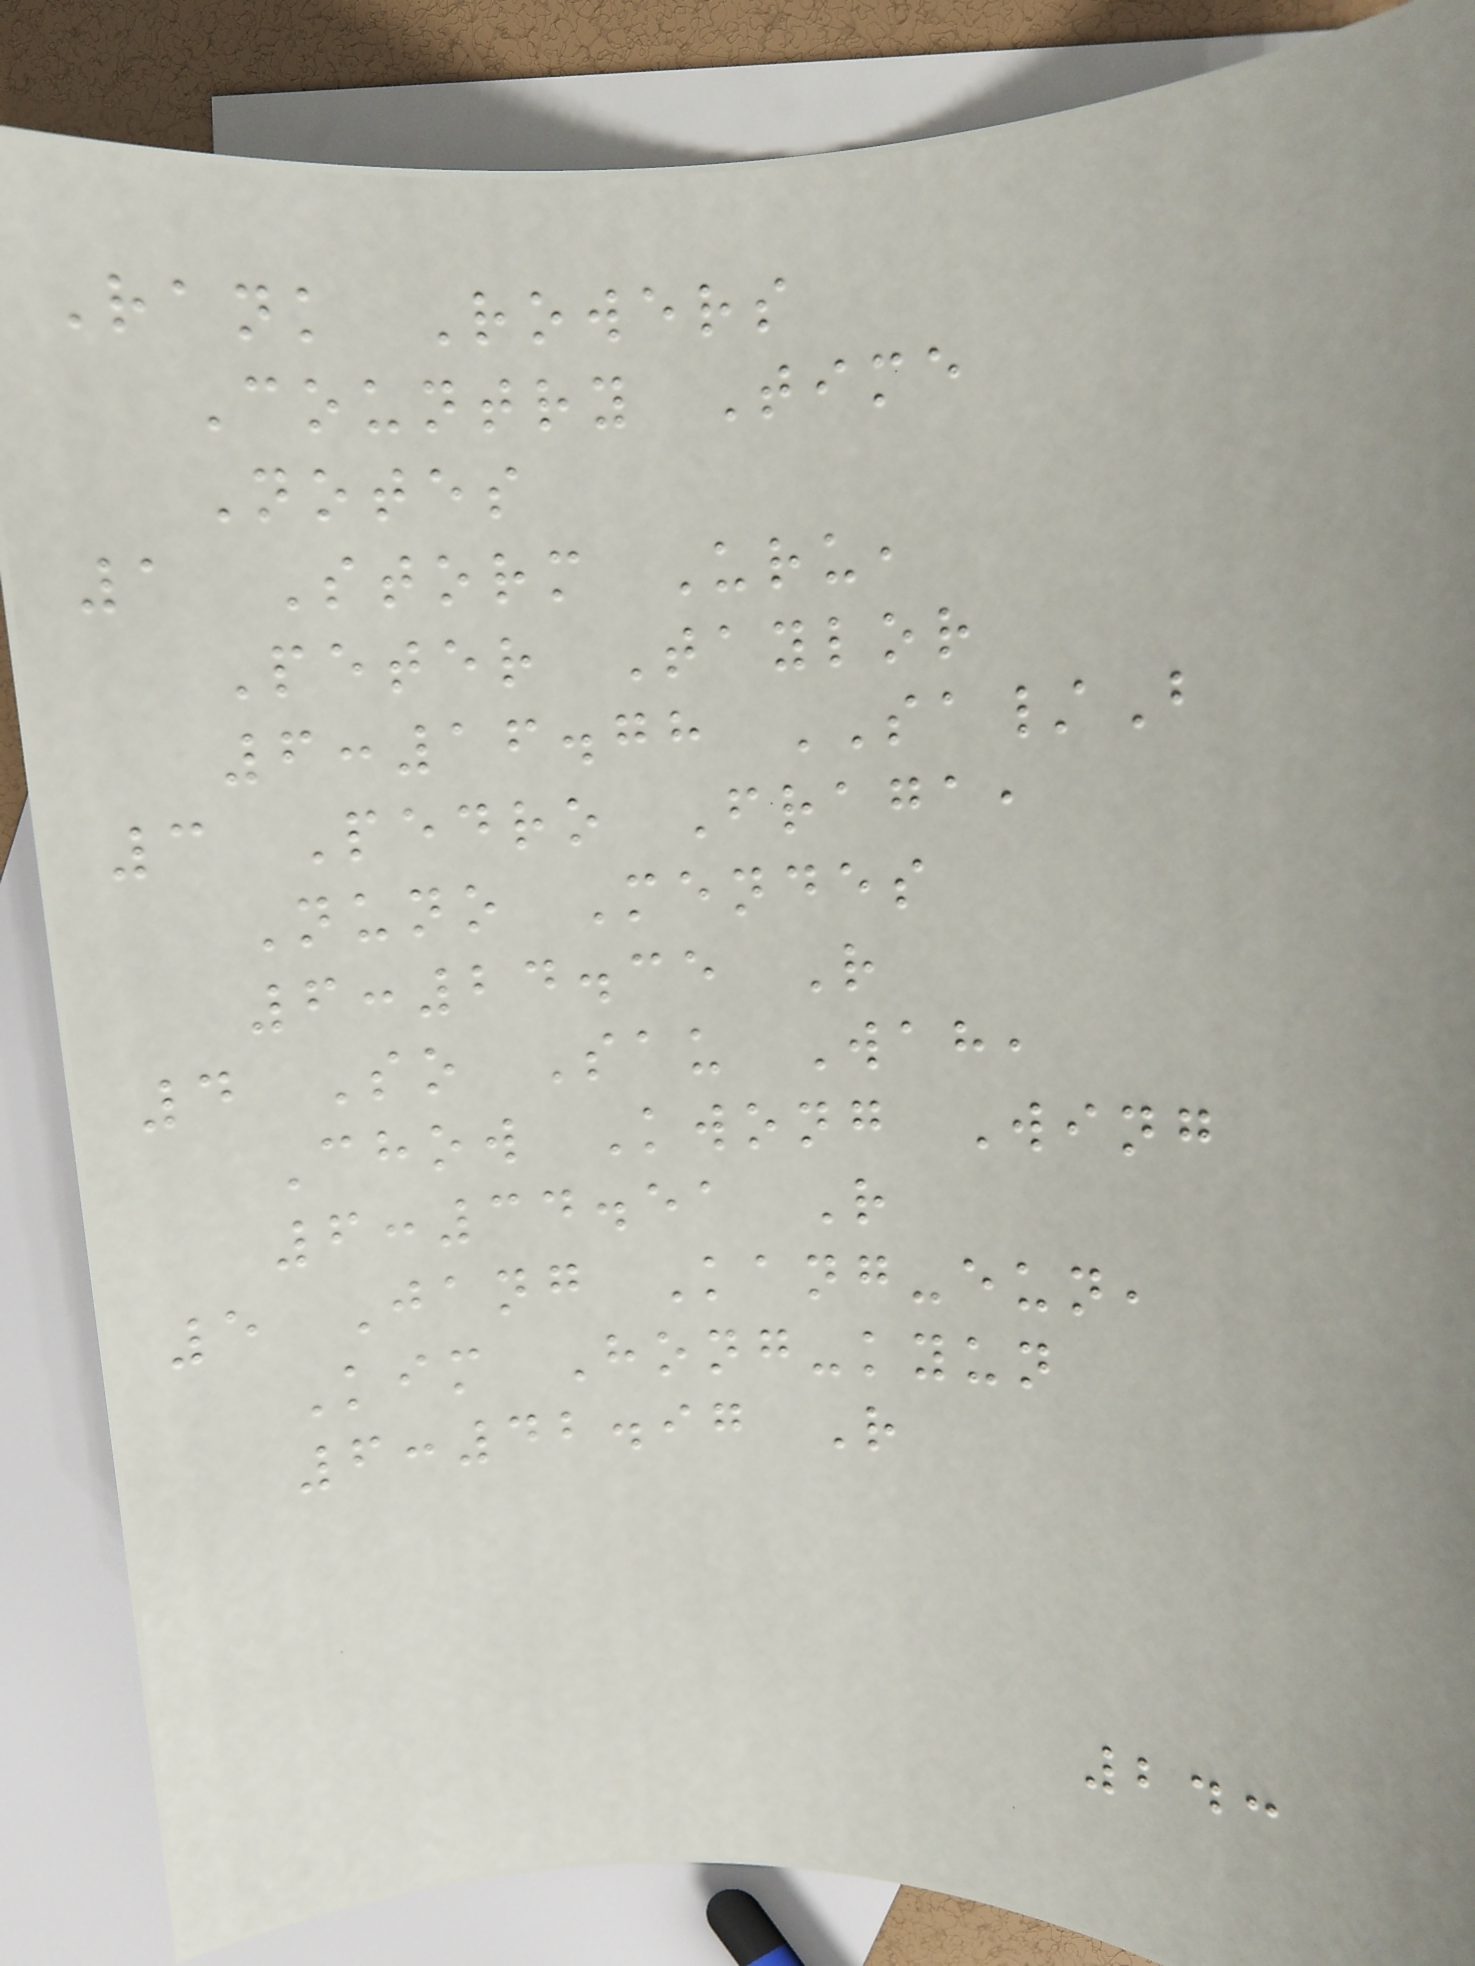Rank Rowers
Country Time
Notes
1 Storm Uru,
Peter Taylor
6:16.78 SA/B
3 Pedro Fraga,
Nuno Mendes
6:24.35 R
4 So Sau Wah,
Chow Kwong Wing
6:34.51 R
5 Jang Kang-eun,
Kim Hong-kyun
6:42.97 R
243
